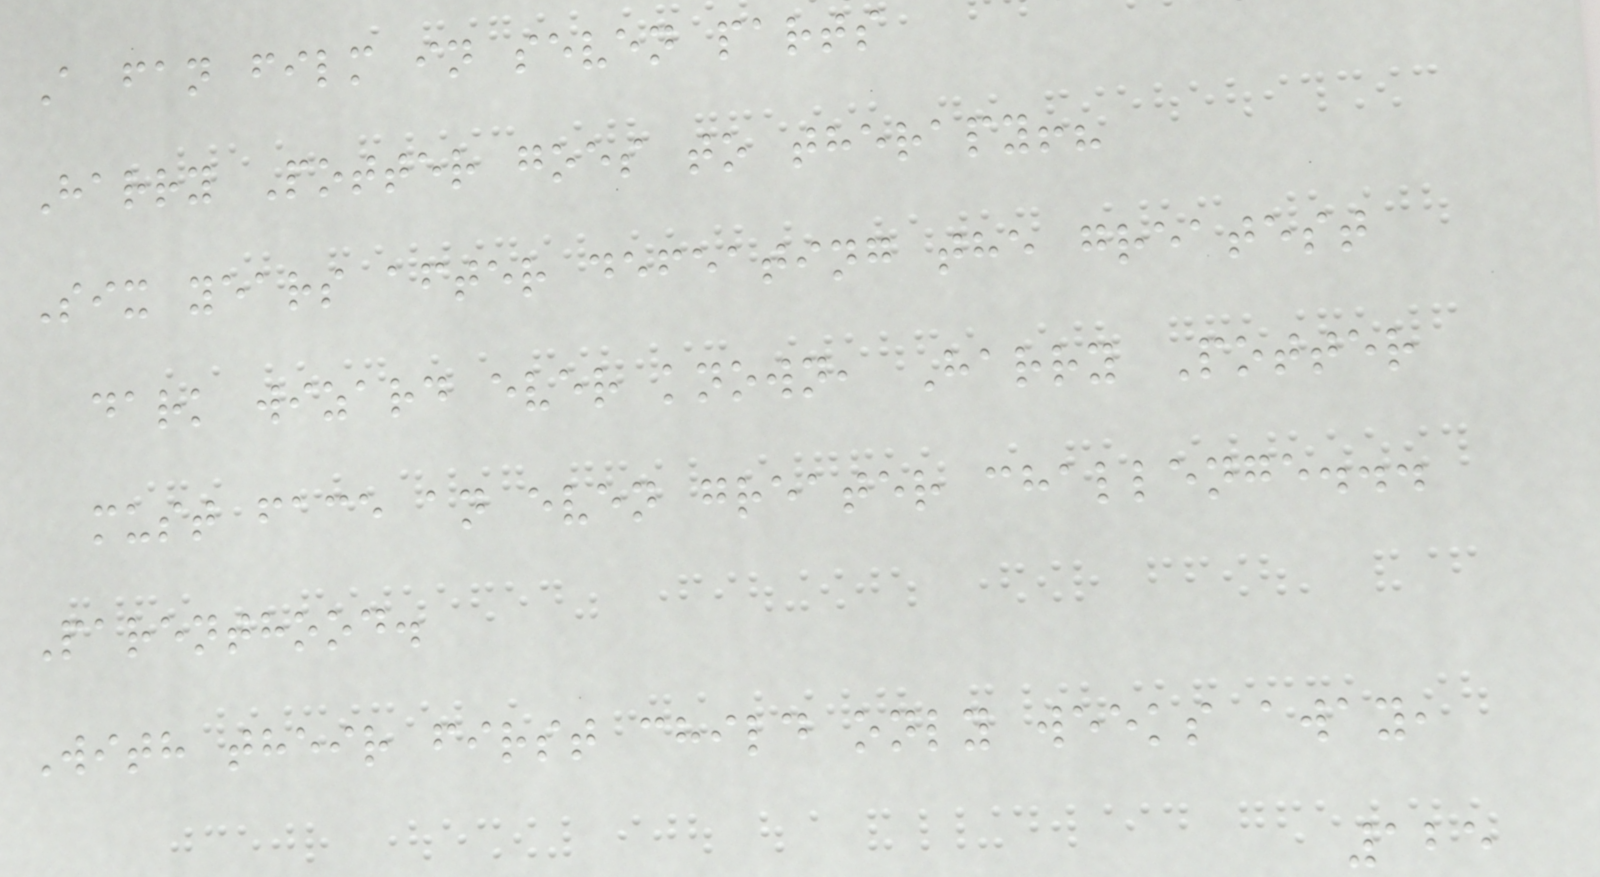A fan film in seven parts
Harry Potter goes to therapy!?
Six years after defeating the greatest
dark wizard ever known, Harry Potter
must face an even greater challenge...
Parenthood.
With their first child only weeks away,
125
